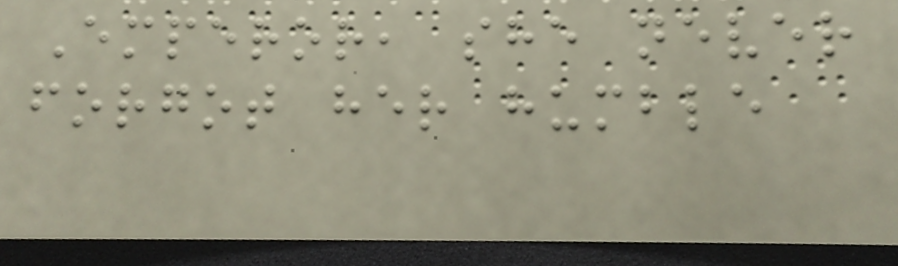Emperor, she never
forgot her humble
